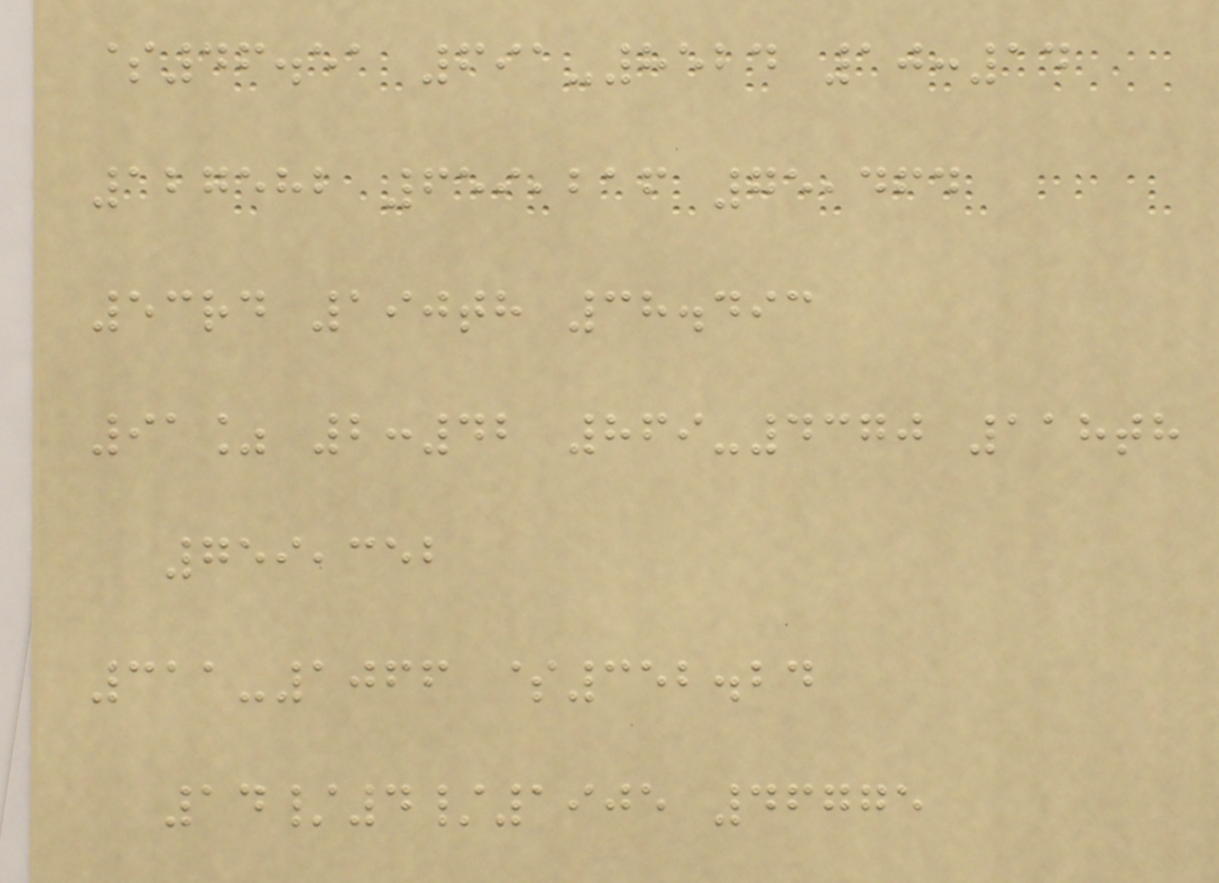$46.51 691-8524 10:14
127582 659,216 75,464
53rd 190th 38.493
91% 2:42 869-4370 118th
759,352
311-1066 $352.24
14/4/1905 46775
